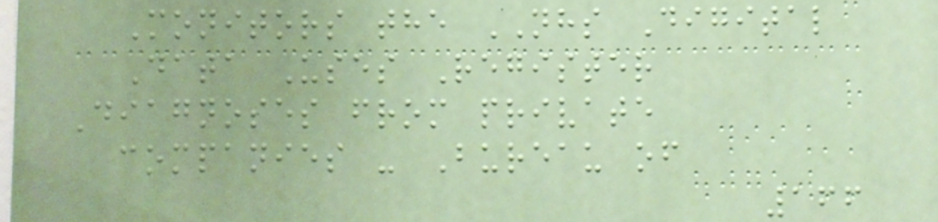Monitors the NHS Digital
Data Uses Register
Diagnoses from private
companies - Bureau of
166
